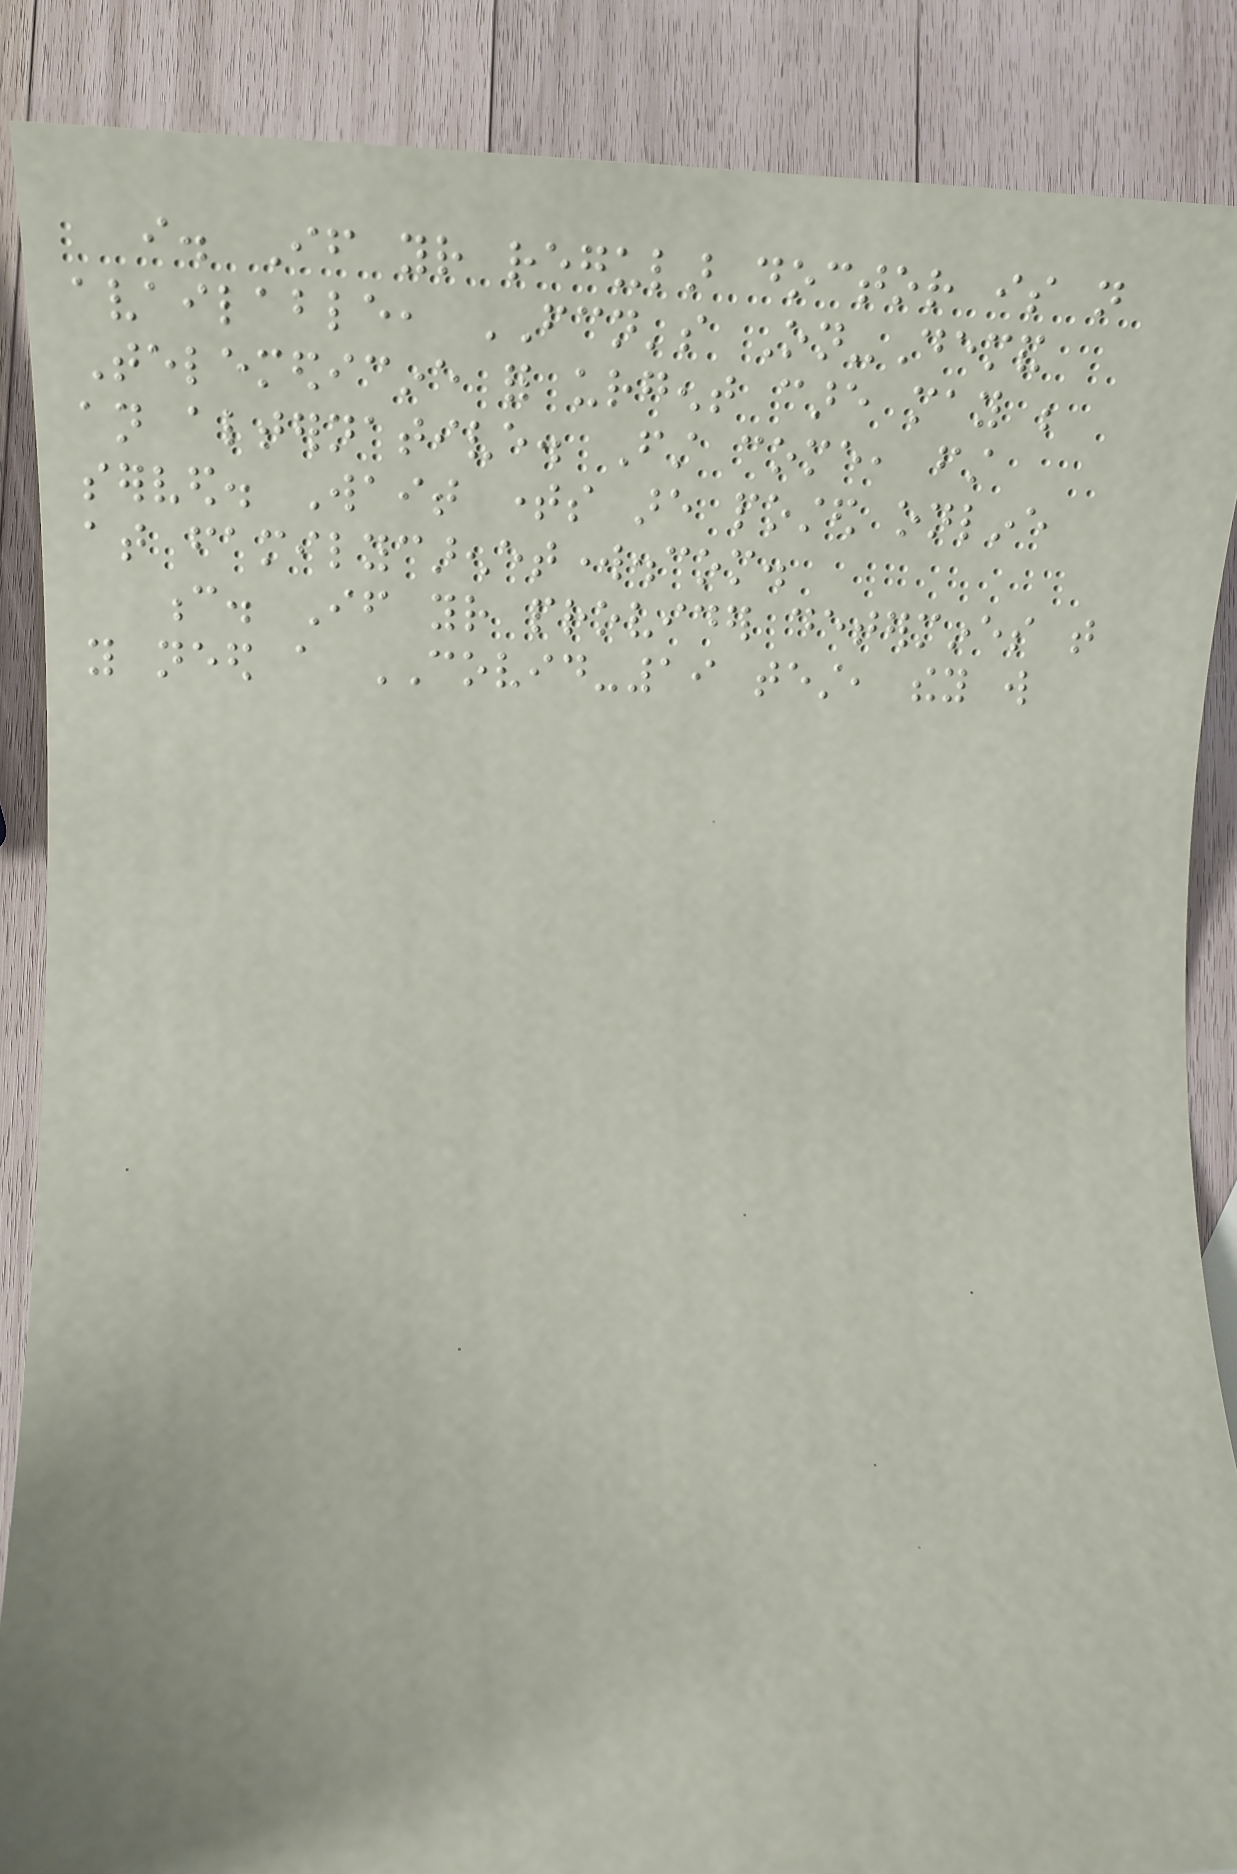i. If your regular doctor is not
available, FCN's On-Demand
Telemedicine for urgent care may be
an alternative. First come, first
served. Wait times are posted online
at familycarenetwork.com.
c. If your provider determines that
you need a COVID-19 test, they will
